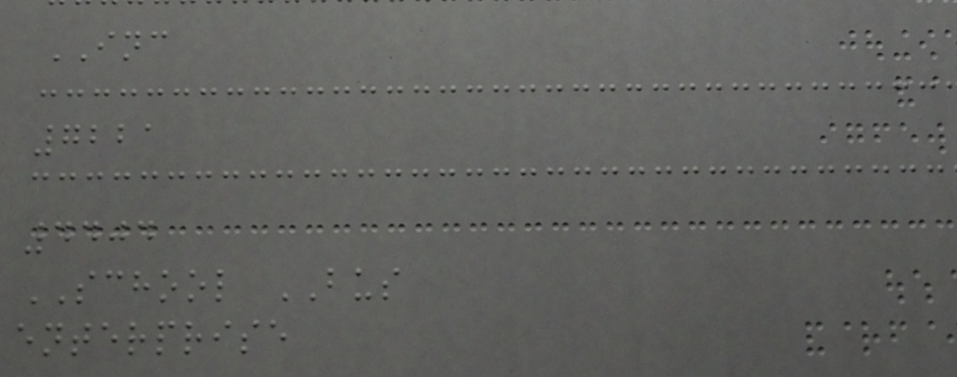INC
7221
4404
SCHOOL BUS
enterprise
